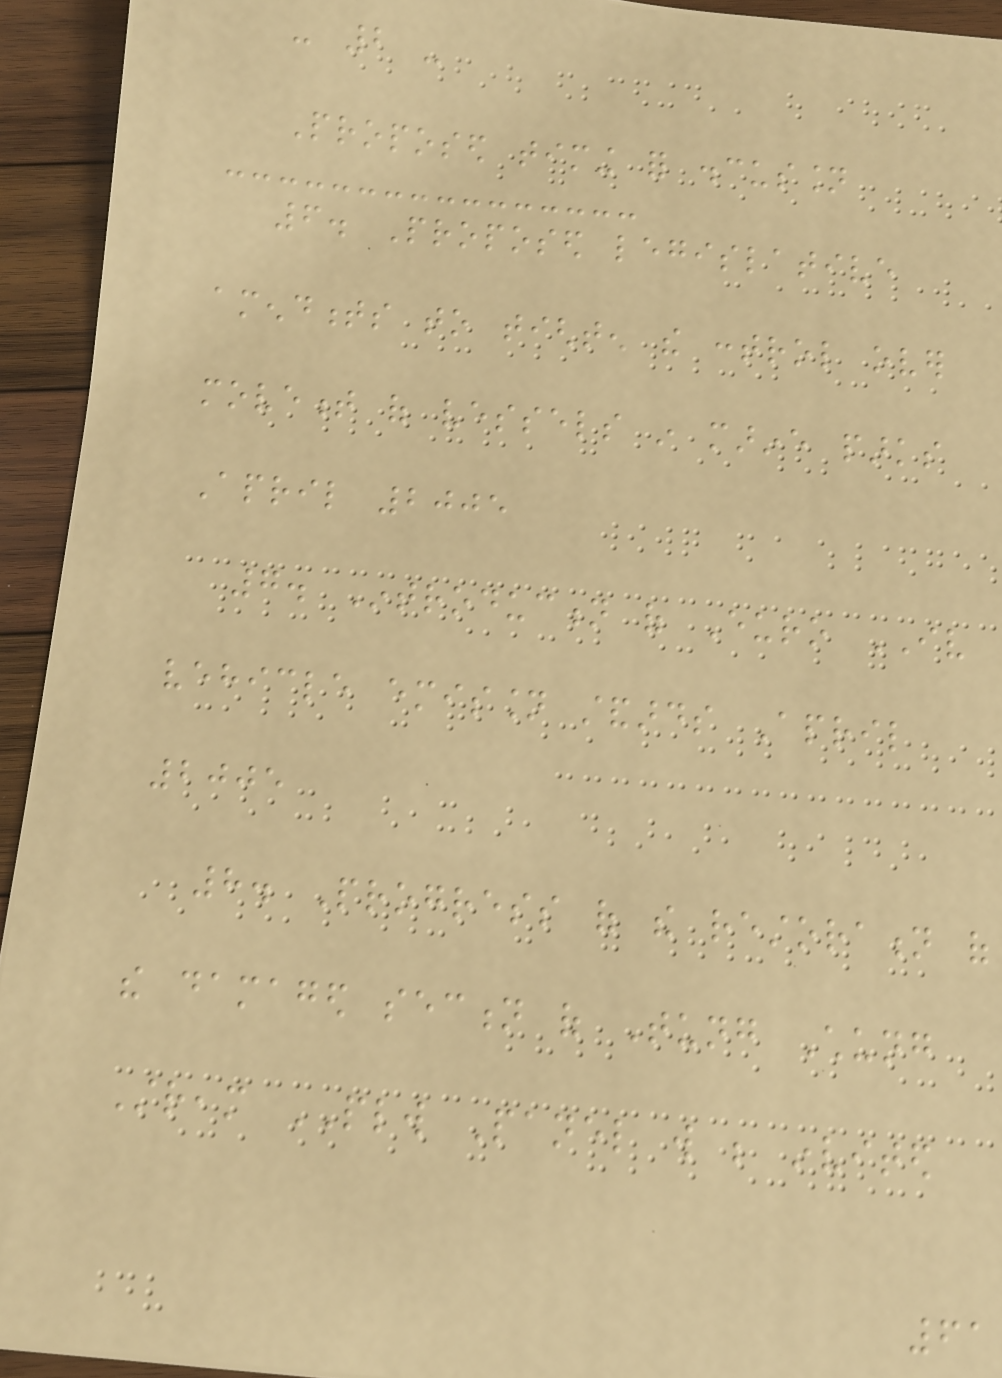- 2 -
Proposed timing for discussion
6. Proposed legislative
amendments to tighten the control over
movement of vessels in marine parks
April 2005
7. Introduction of Euro IV
vehicle emission standards April
2005
8. Progress of the restoration of
the damaged section of Tung Chung
Stream PLW Panel will be invited
61
